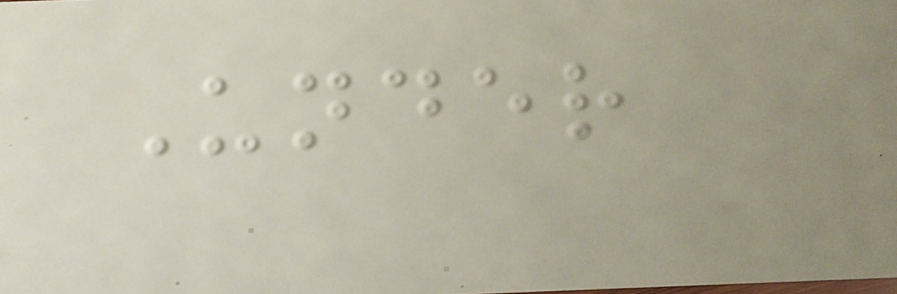Under
